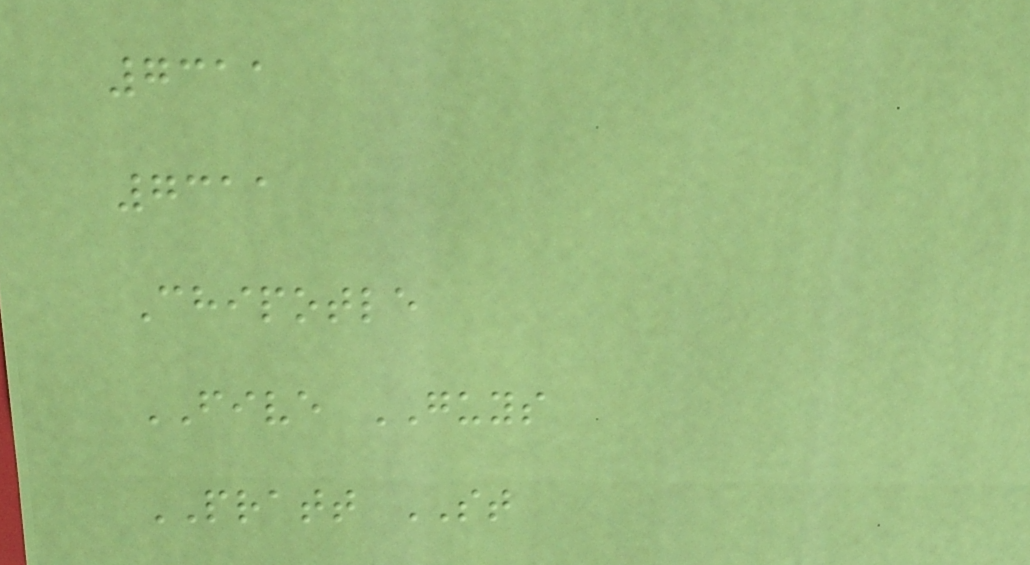7311
7311
Chipotle
FIVE GUYS
PRATT ST
